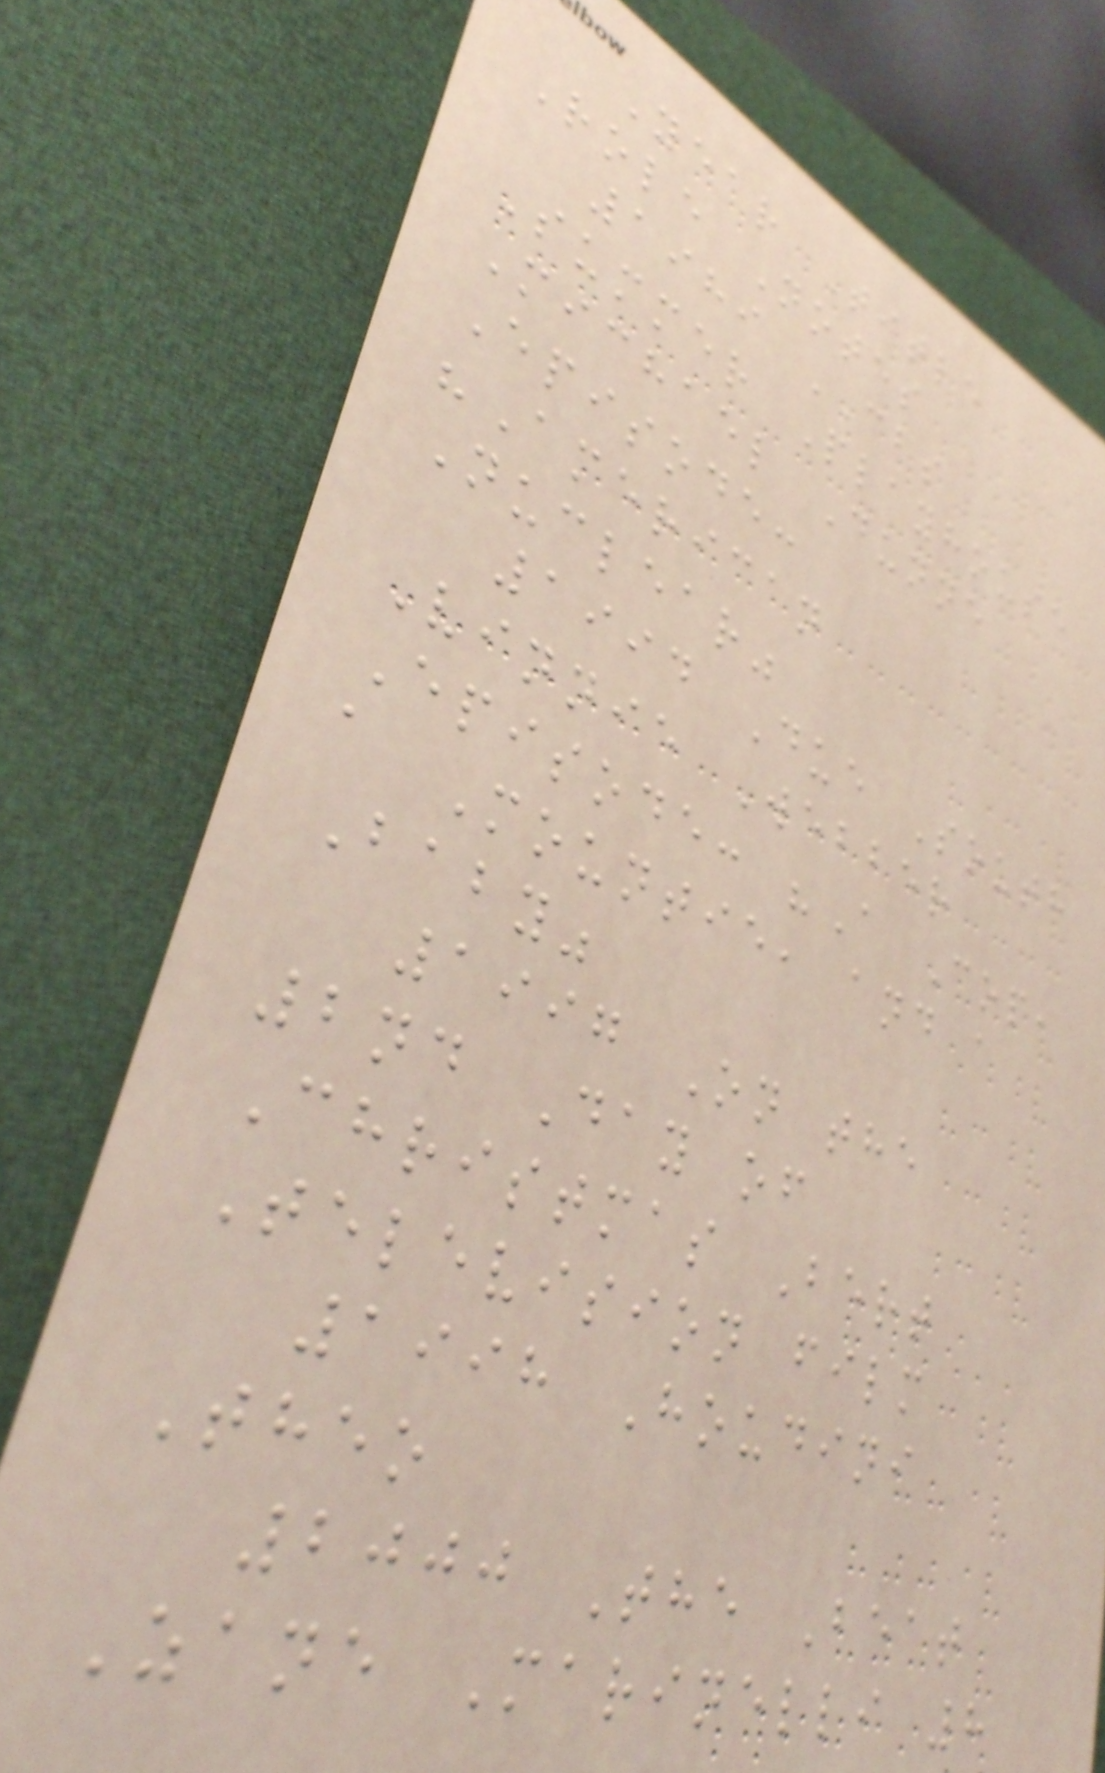Year Title
Role Notes
1989 CBS
Summer Playhouse
Michael Dunne
Episode:
"American
Nuclear"
1994 Due South
Vinnie Webber
Episode: "A Cop,
a Mountie, and a
Baby"
1997 On the
2nd Day of
Christmas Bert
Television film
1998 Houdini
Theo
2000 The Beat
Zane Marinelli 8
